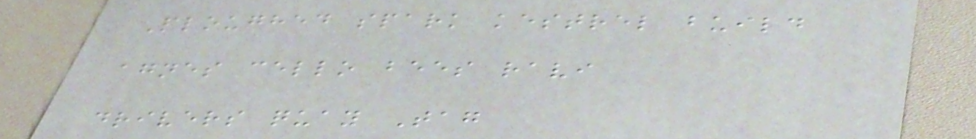Ploughed spark kestrel build
agnes cello bees ravi
drivers quay Tag
